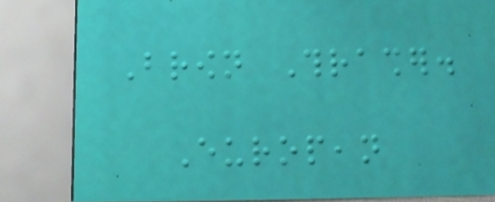Brown Thrasher.
European
